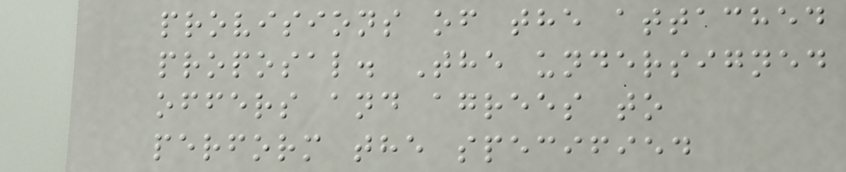provisions of the attached
proposal. The undersigned
offers and agrees to
perform the specified
